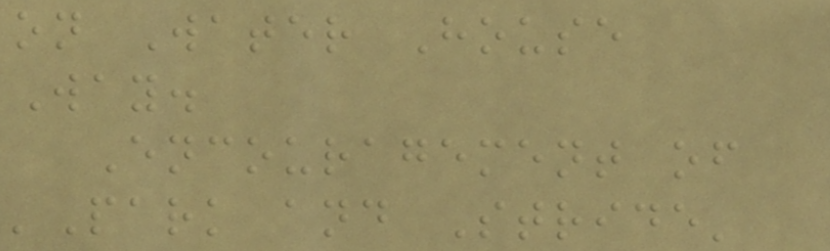on Water House
Way.
Encouragement of
'Park and Stride'
